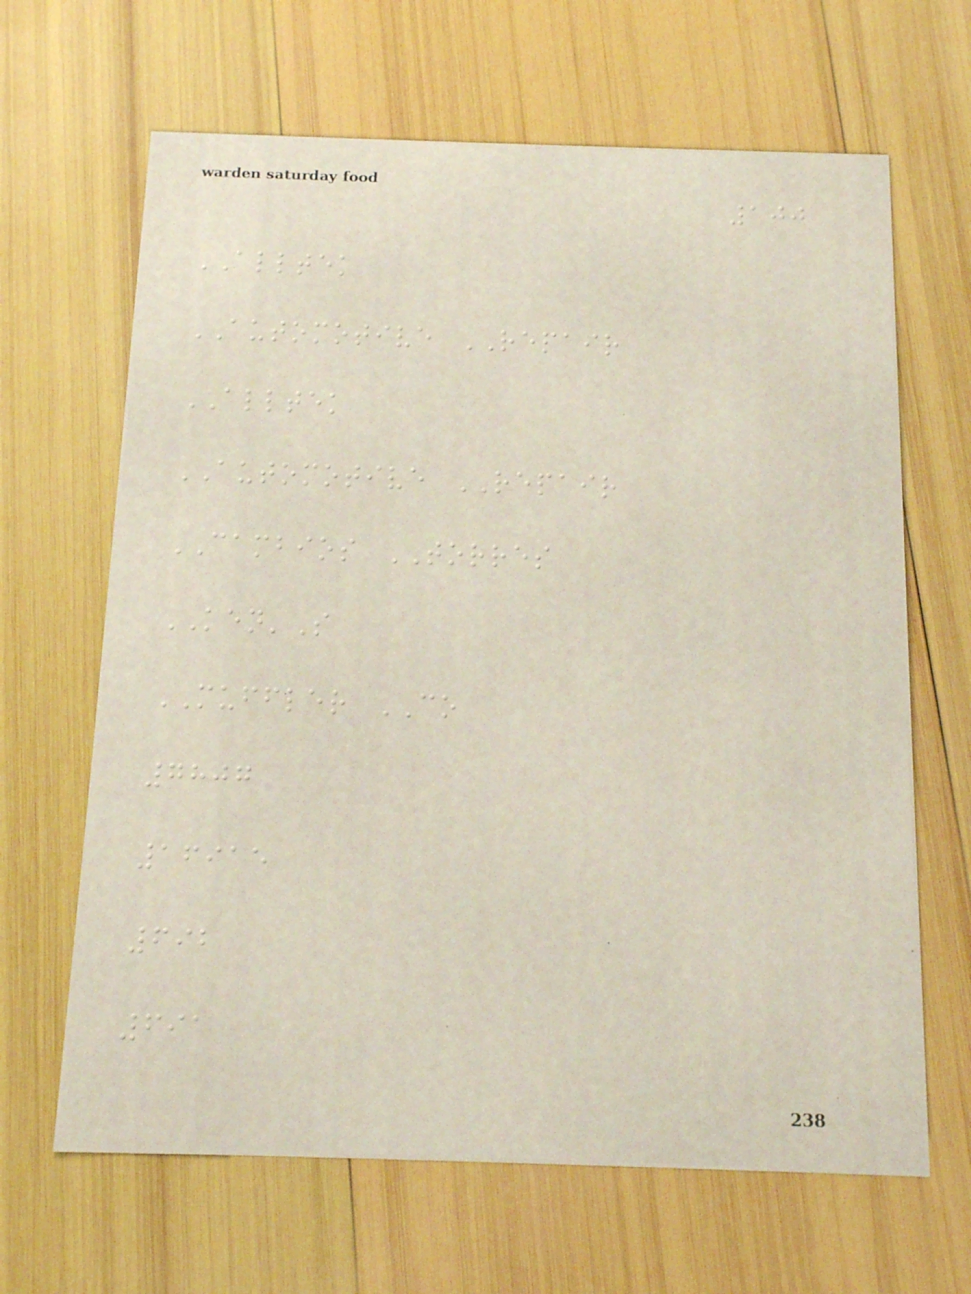100
ALLTEK
AUTOMOTIVE REPAIR
ALLTEK
AUTOMOTIVE REPAIR
CAMBIOS TORRES
KEN'S
MUFFLER CO
7807
16915
692
691
